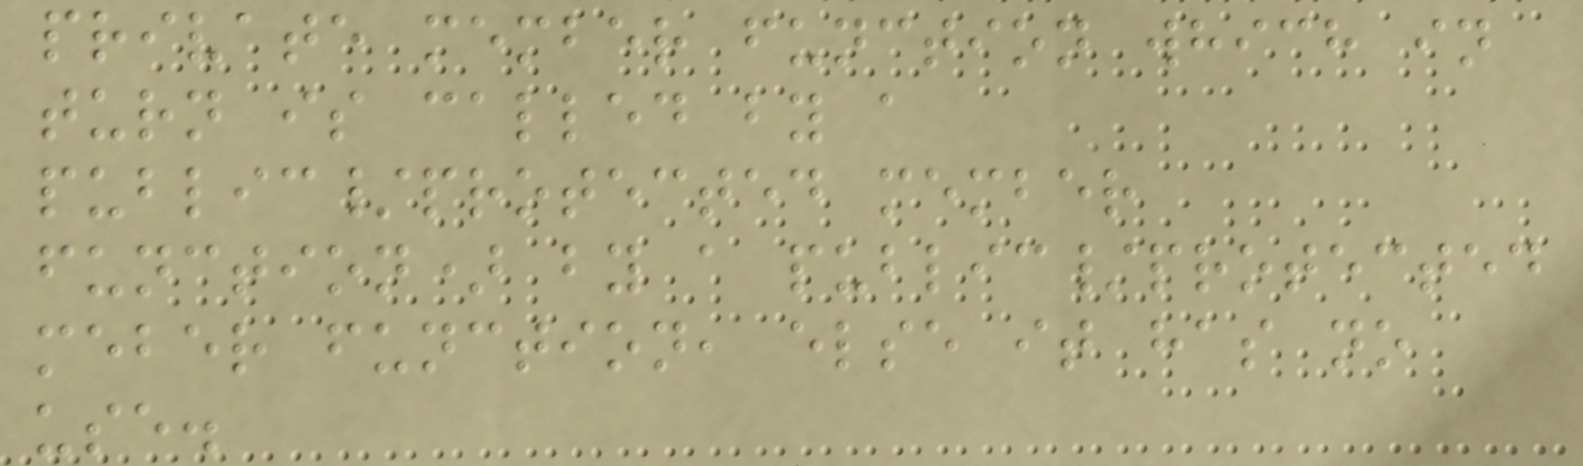private member function which in
turn is called by a
public/protected member
function) by a public/protected
meber function, else it has no
use.
